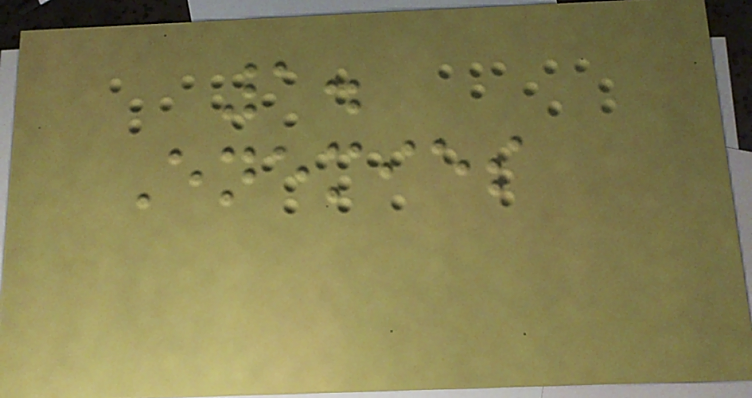1.
Enemies
